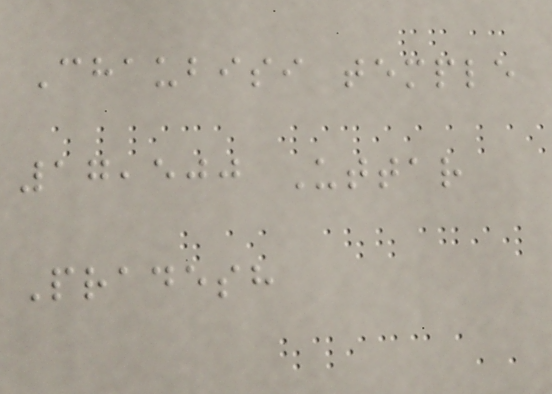Chaubisi temple
17,500 Uttar
Pradesh
